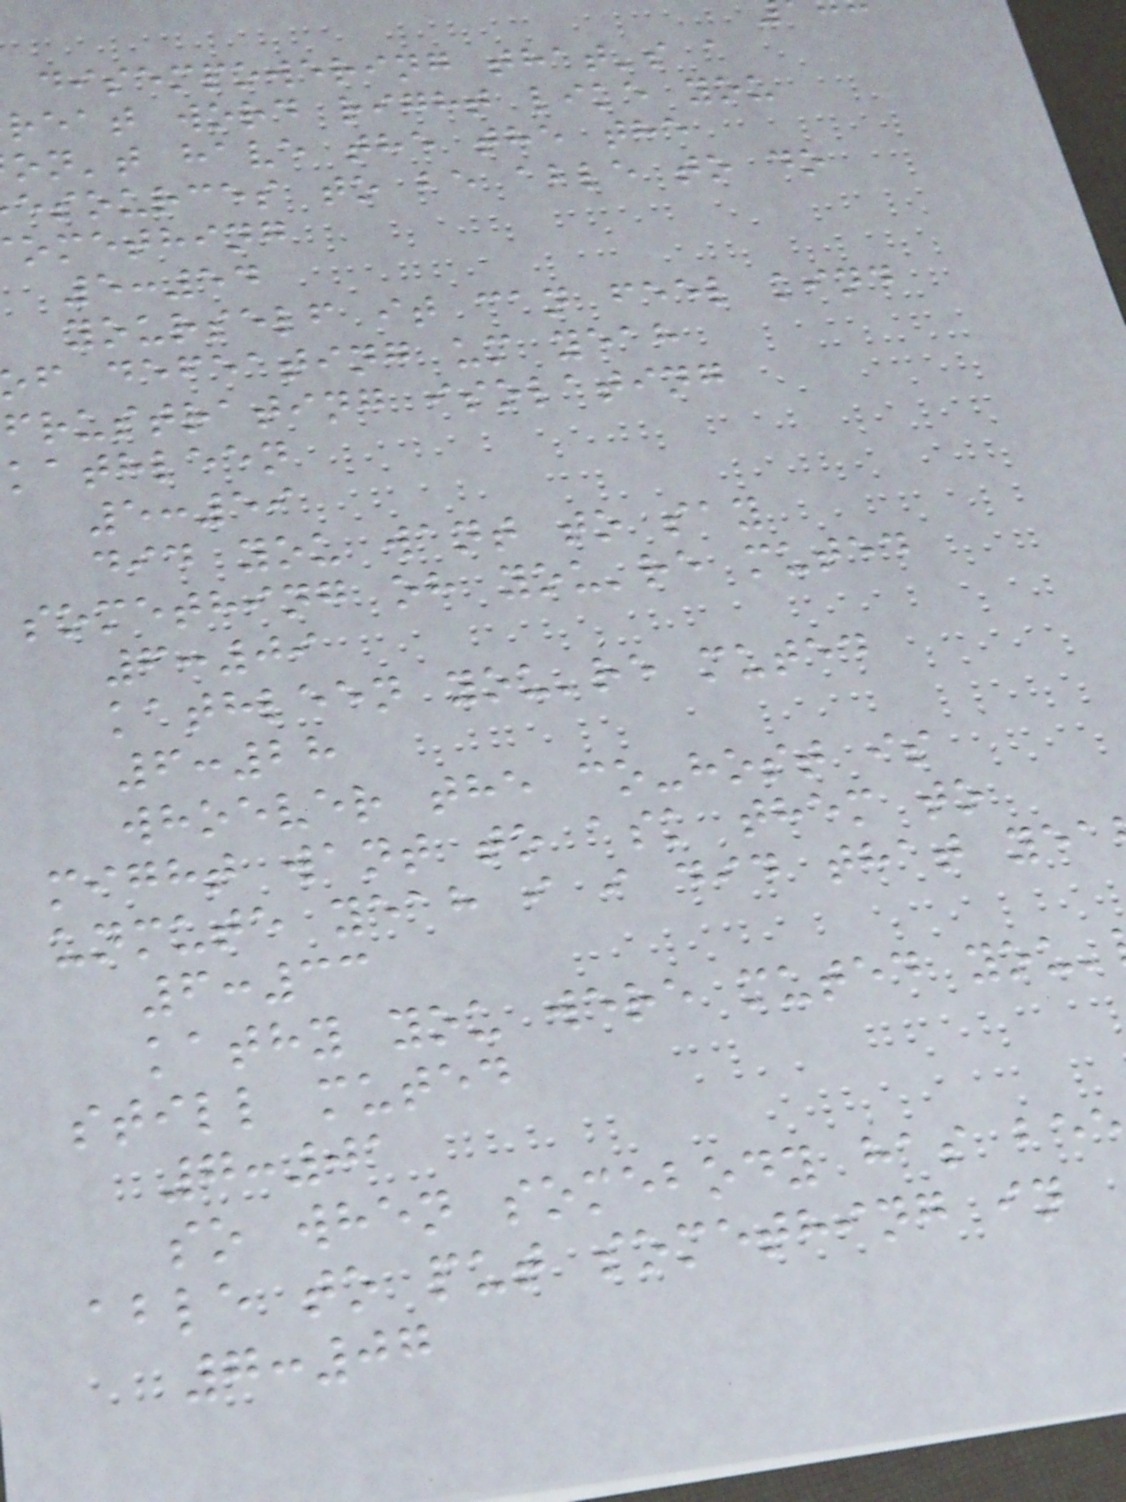disempowering that's a
reat word right like you
on't have the the the
esources to be able to do
omething
5:54
yourself it can feel kind
f defeating um yeah
frustrating isolating
kathleen
5:59
did you want to say
something oh you're muted
6:09
kathleen you're muted
6:28
whoever the co-host is
might want to ask them to
unmute yeah i i did that yea
6:33
kathy you were muted you'
still muted
7:01
so when somebody has be
able to put something in
7:07
